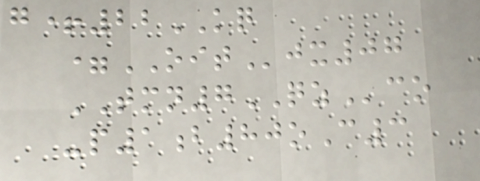g+22KQ
=OITjx07
TMN7QZco
-p1b80oC3
